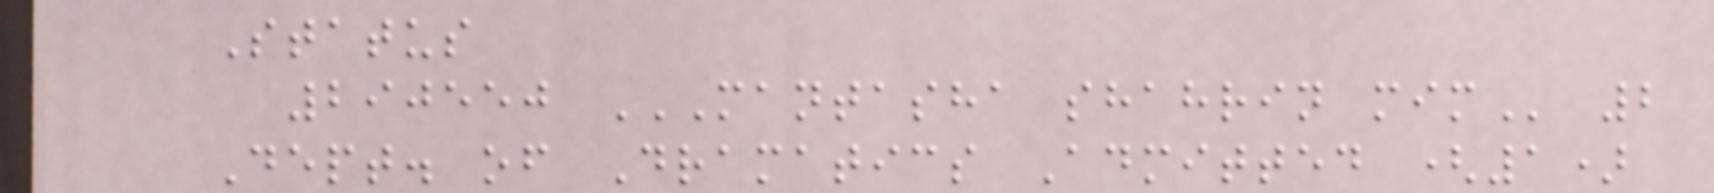Status
290550 MANTASHA SHAHRIN MIM 2
Dept. of Dramatics Admitted (1)
